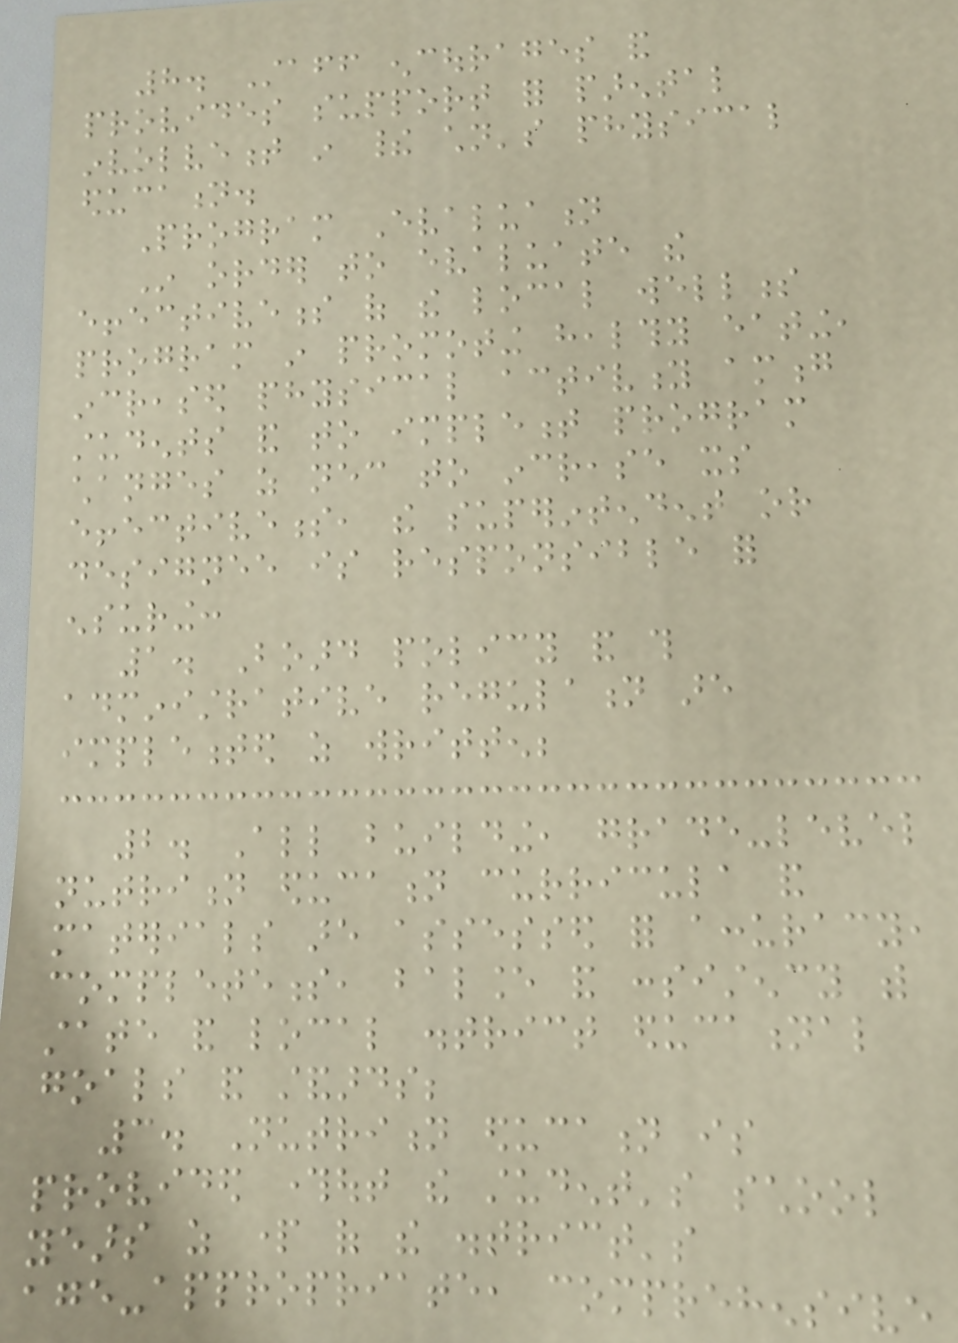8. Staff encourages and
provides support for parental
involvement in their children's physical
education.
Program Evaluation
In order to evaluate the
effectiveness of the local wellness
program in promoting healthy eating,
increased physical activity among
students and to implement program
changes as necessary to increase its
effectiveness, the superintendent or
designee is responsible for
ensuring:
1. Board policy and this
administrative regulation are
implemented as written;
2. All building, grade-level
nutrition education curricula and
materials are assessed for accuracy,
completeness, balance and consistency with
state and local district educational
goals and standards;
3. Nutrition education is
provided throughout the student's school
years as part of the district's
age-appropriate, comprehensive
